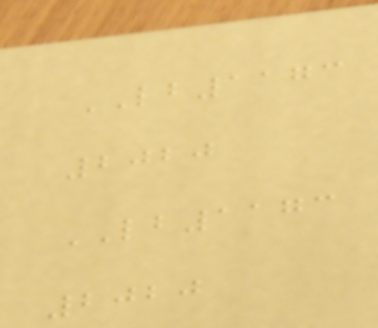LB1173
2020
LB1173
2020
